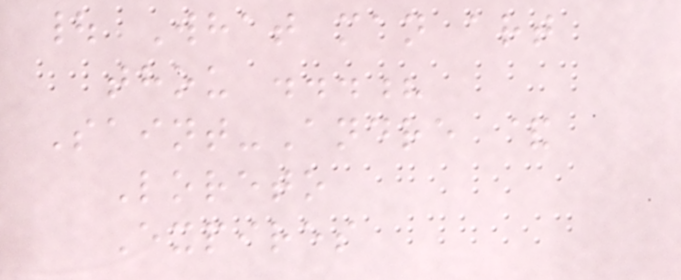| What man art
thou ...?
Saint-Andre &
Loreto
Expires
